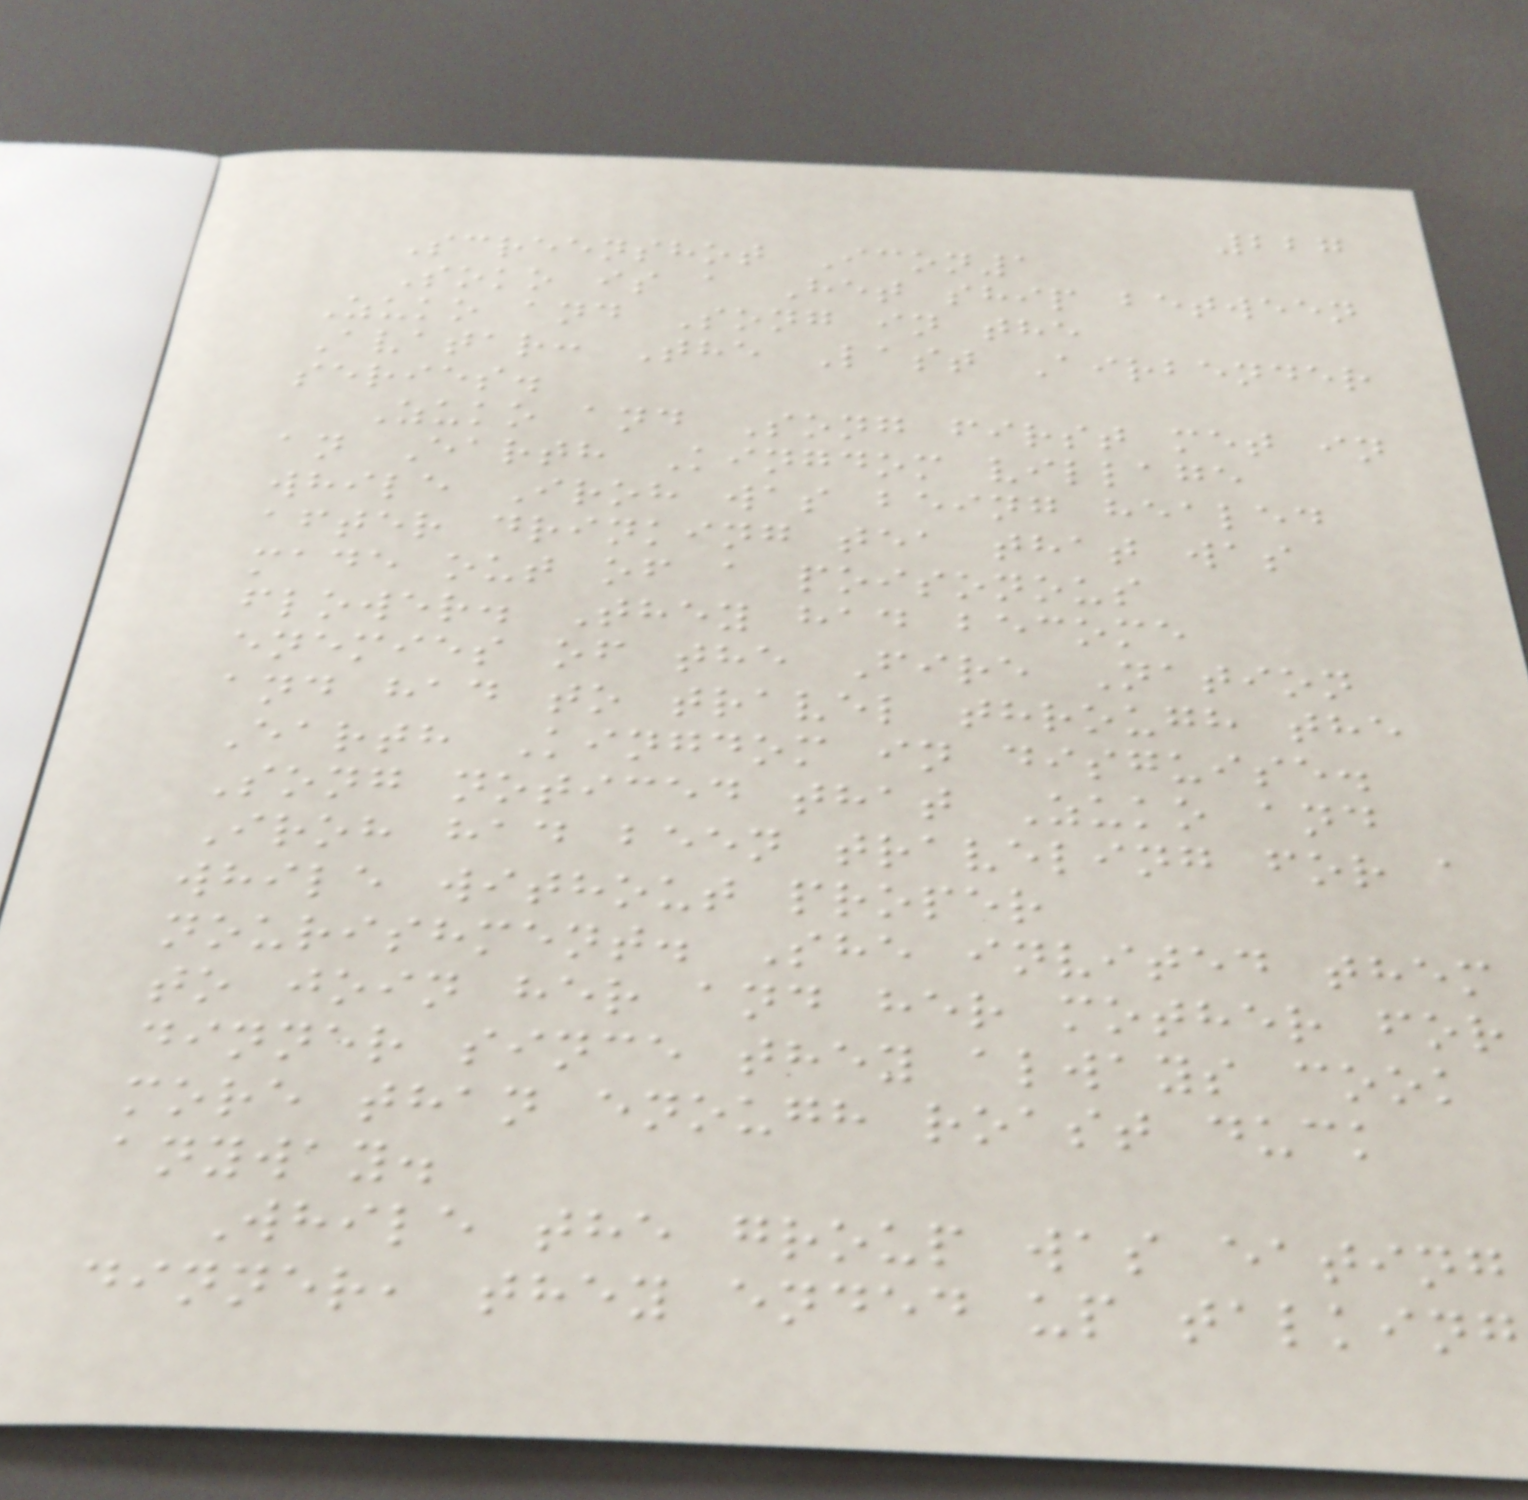227
Screenshot Icon1
Soko is a Het ship between
Zuko and Song in the
Avatar: The Last Airbender
series.
Zuko and Song first met in
an Earth Kingdom village
while Iroh was being healed
after drinking tea that was
made out of a poisonous
flower. They had become
enemies of the Fire Nation
and had to travel through the
Earth Kingdom in disguise.
Song noticed that Zuko and
Iroh had been traveling for a
while without proper
nourishment. She invited them
to join her and her mother for
dinner since they always cook
more than enough roast duck
anyway.
While the group was eating
dinner, they ended up talking
